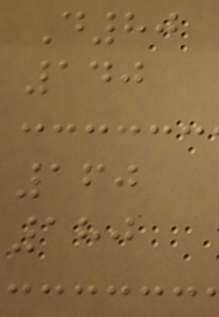D80
140
160
180
